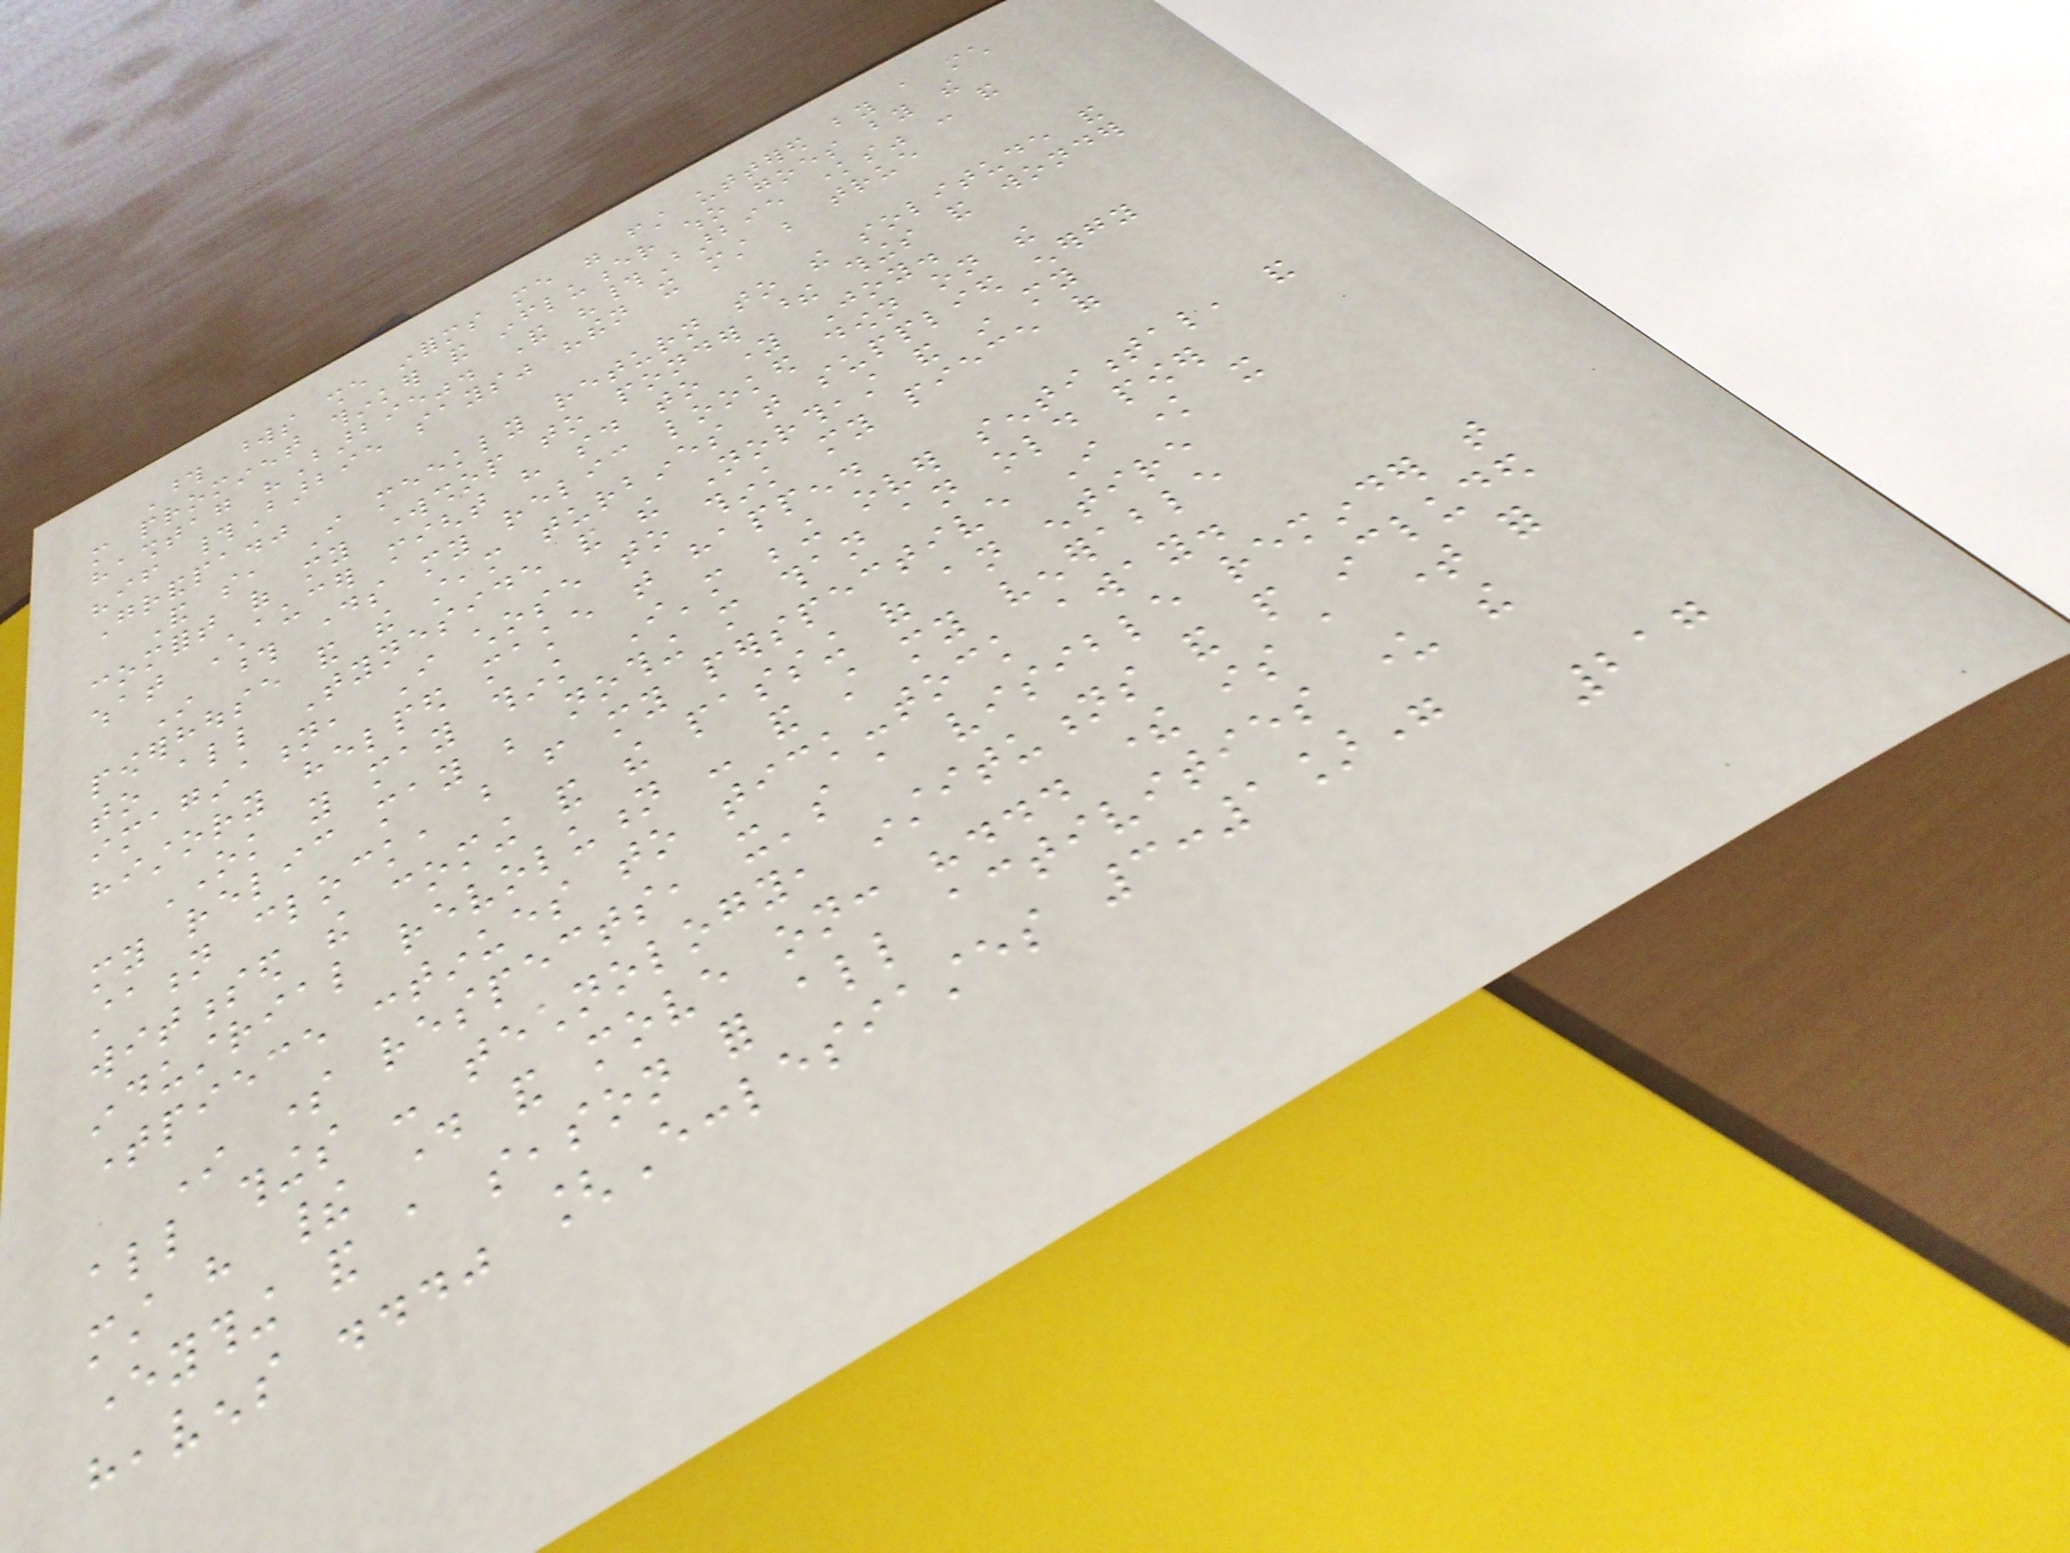Those words she informs me were first uttered by a much
more prominent thinker and influencer who goes by the
hashtag "Barbie". And "#Barbie knows" - and
"if #Barbie says" "then it must be true
Grandpa."
And so, I meekly return to the solitude and
comfort of my workshop to ponder these things and wonder
what Chaucer might have said to young Joy.
In those days my relic looked down on the
powerhouse and the steam turbines that supplied energy
to all Tyneside and the Northeast and in my
imagination, I chose to think my piece of
history helped make that happen.
OK you may think I'm being over sentimental, and
my relic may be nothing more than an old power
station clock, but from my perspective I know it
witnessed the coming and the passing of an entire
industrial revolution - and still my venerable
timepiece continues to tick-tock away.
In some respects, it's a visible reminder that
all things - technology, institutions and people included
must have their day and move on: "... there is a time for
everything and a season for all activities under the
heavens ..." [Ecclesiastes 3:1]"
217
